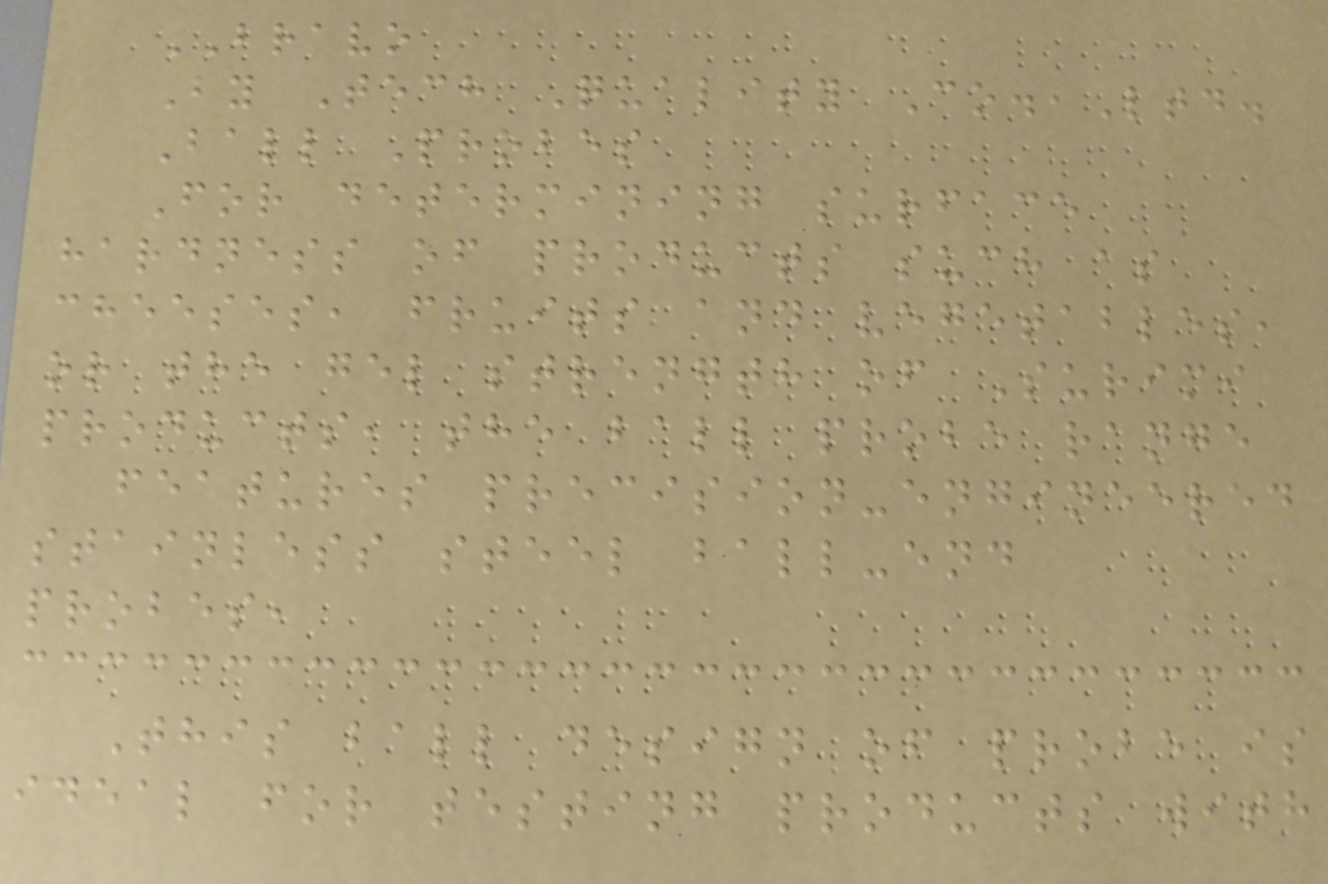BRAVO
By Tech Quality Co.,Ltd.
Ball Probes
For determining surface
hardness of products such as
cheeses, fruits and vegetables,
or the gel strength of Surimi
products, the ball probe range
features precision-engineered
stainless steel ball-end
probes,
This ball design of probe is
ideal for testing products with
